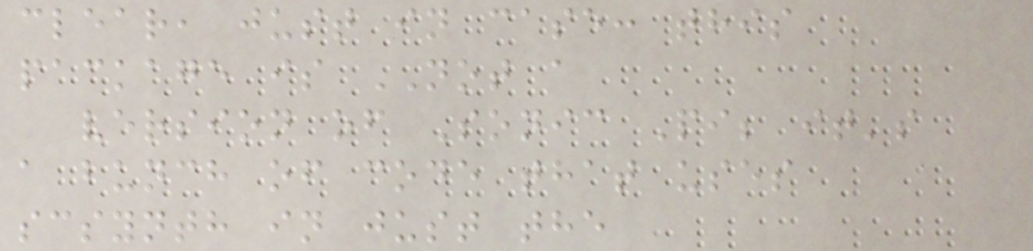clear, just in case: this
package is NOT a
version of Sonic Pi; it's
a bunch of code that uses
scsynth in just the
